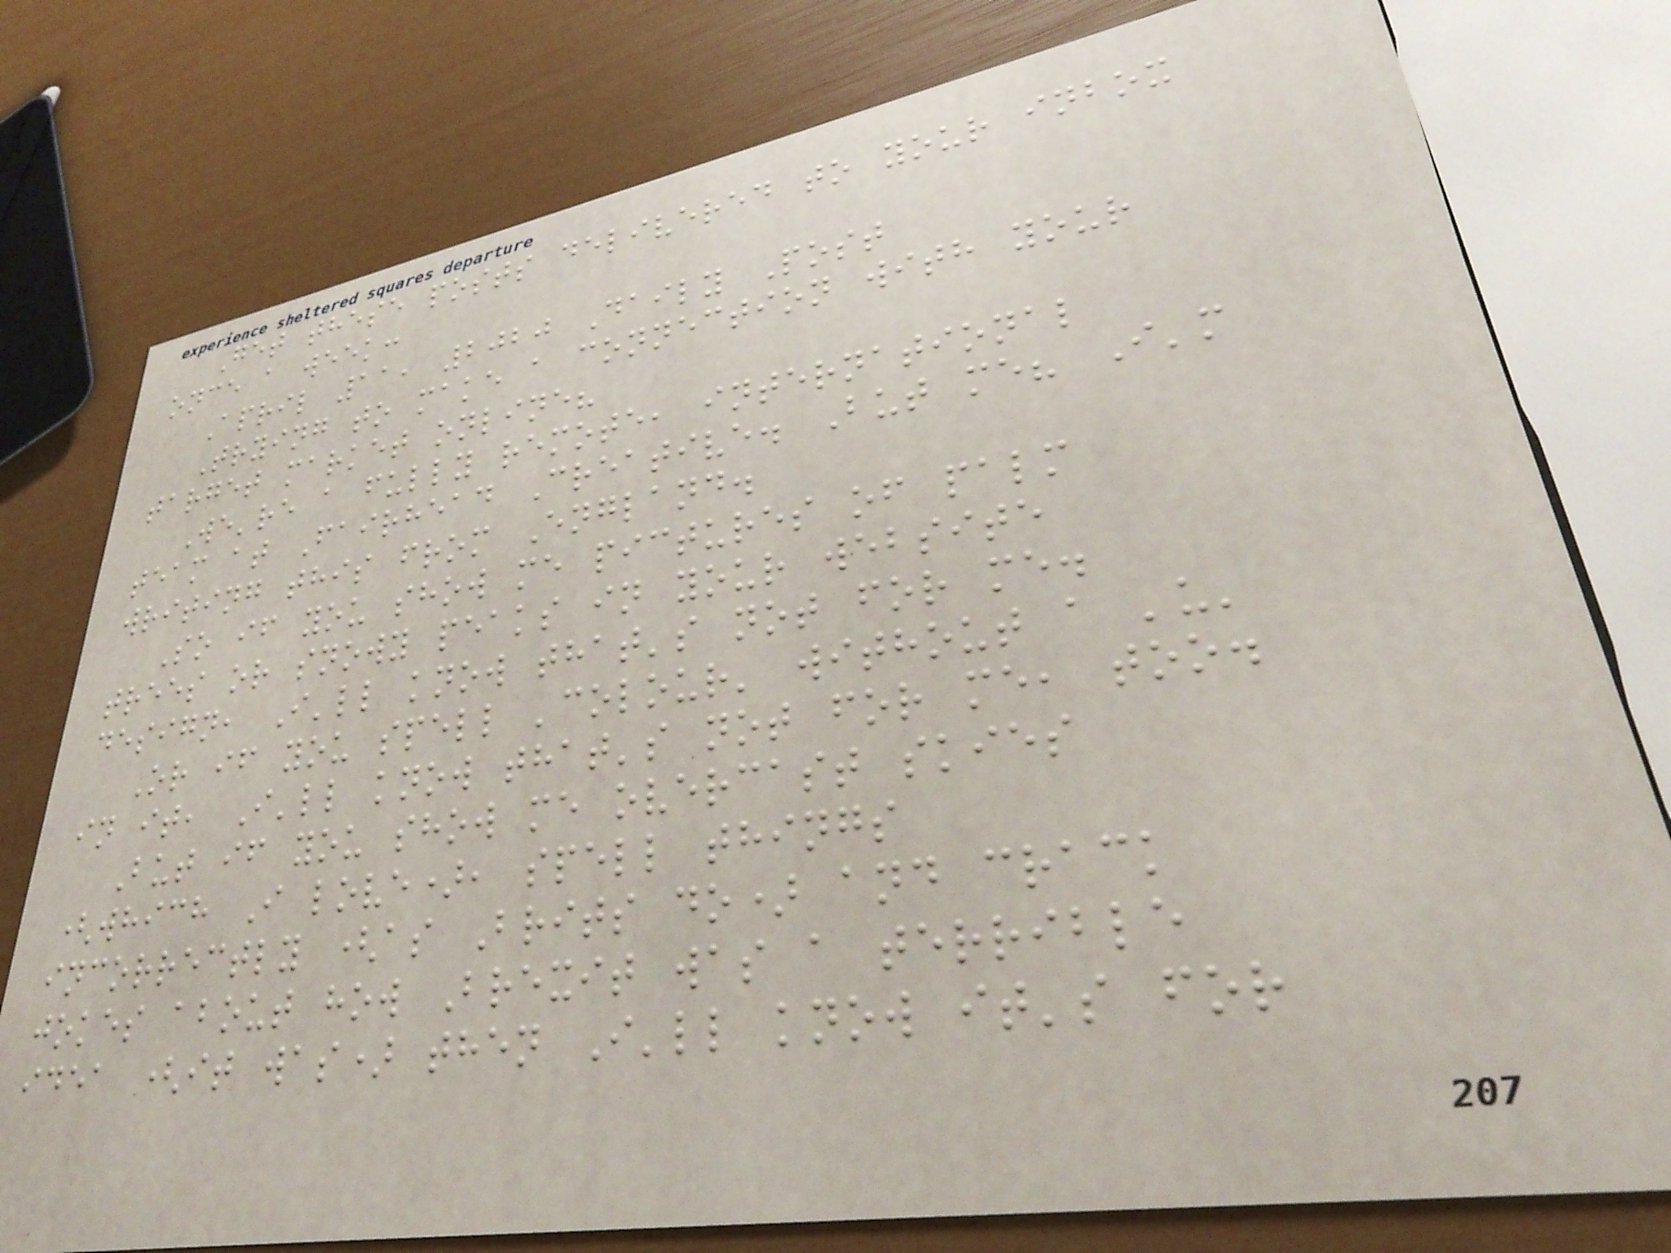Get these posts delivered to your inbox
once a week:
April 11, 2020 Daily Post
Trying to make a connection with your
target market online?
We're a fully remote, international
team at Fairhead Creative. But me? I'm
writing this from England.
So if you show me pictures of palm
trees or snowy peaks in your website
design, I'll know that's not for me.
Or if you spell 'colour' without a 'u'
in it, I'll know that's not for me, too.
But if you show me overcast skies
(which I love), spell things
incorrectly (as Brits do) and crack
jokes about how Brexit was a terrible
idea (it was) then I'll know it's for
